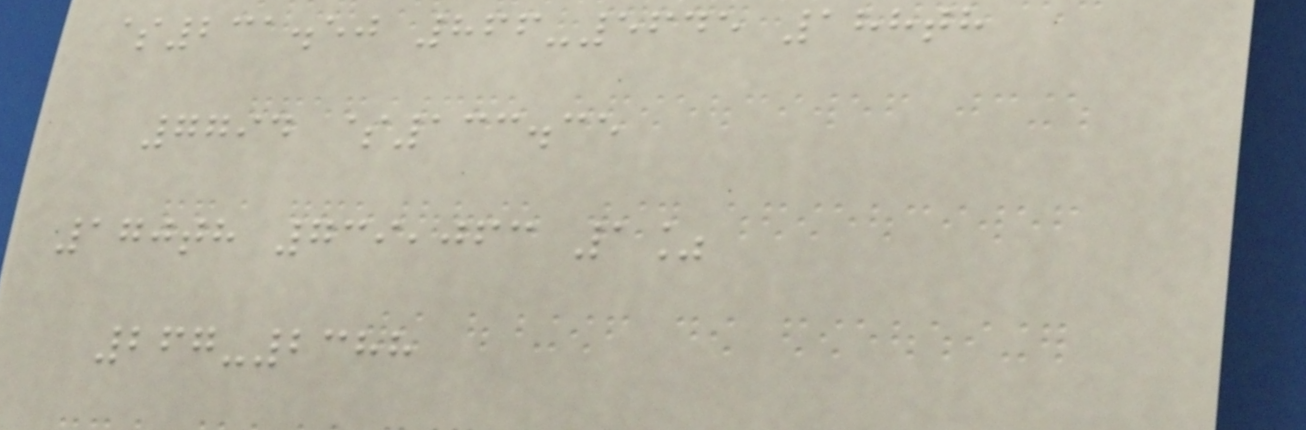$231.50 866-5645 188th
7794 $133.35
170th 739,063 1%
267-2388
